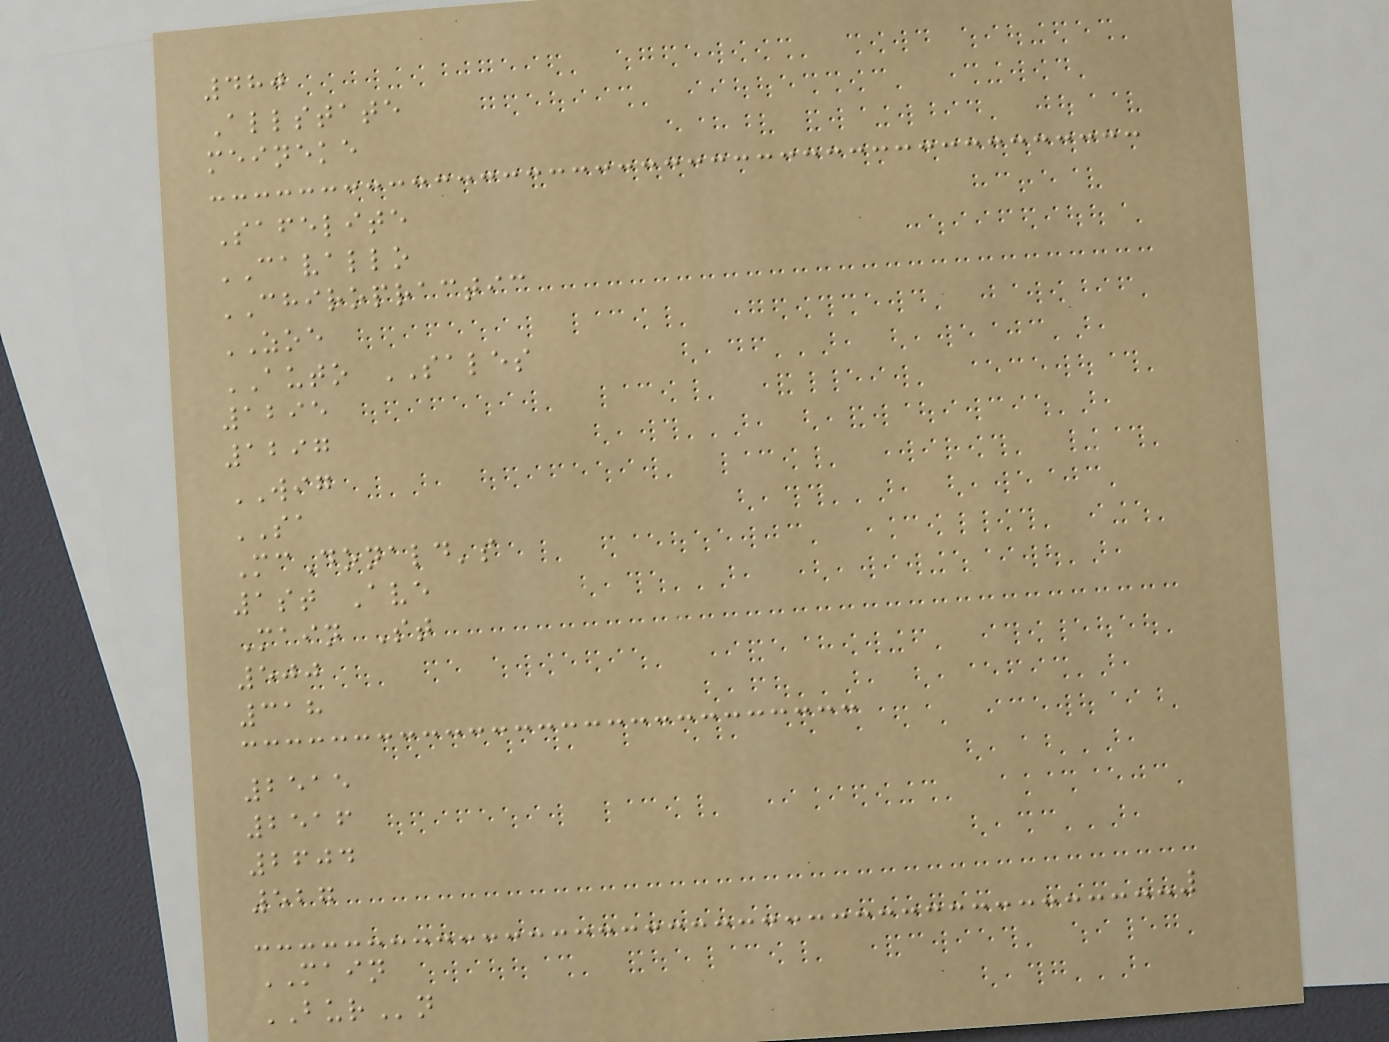480
Allstate
meineke
Safelite
CAVALLO
CHIROPRACTIC
ZOE
AUTO SALES
1295
1297
WIG
SA
McDonald's
1st Ave
Main St
500
318
2515
2516
2604
527
MAIN
BURn
